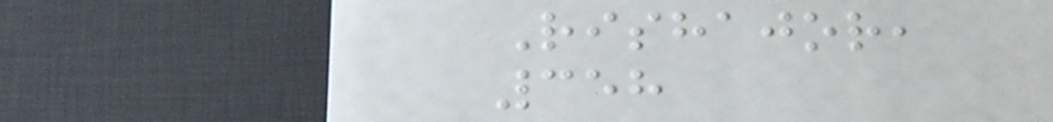Rishajor,
358
